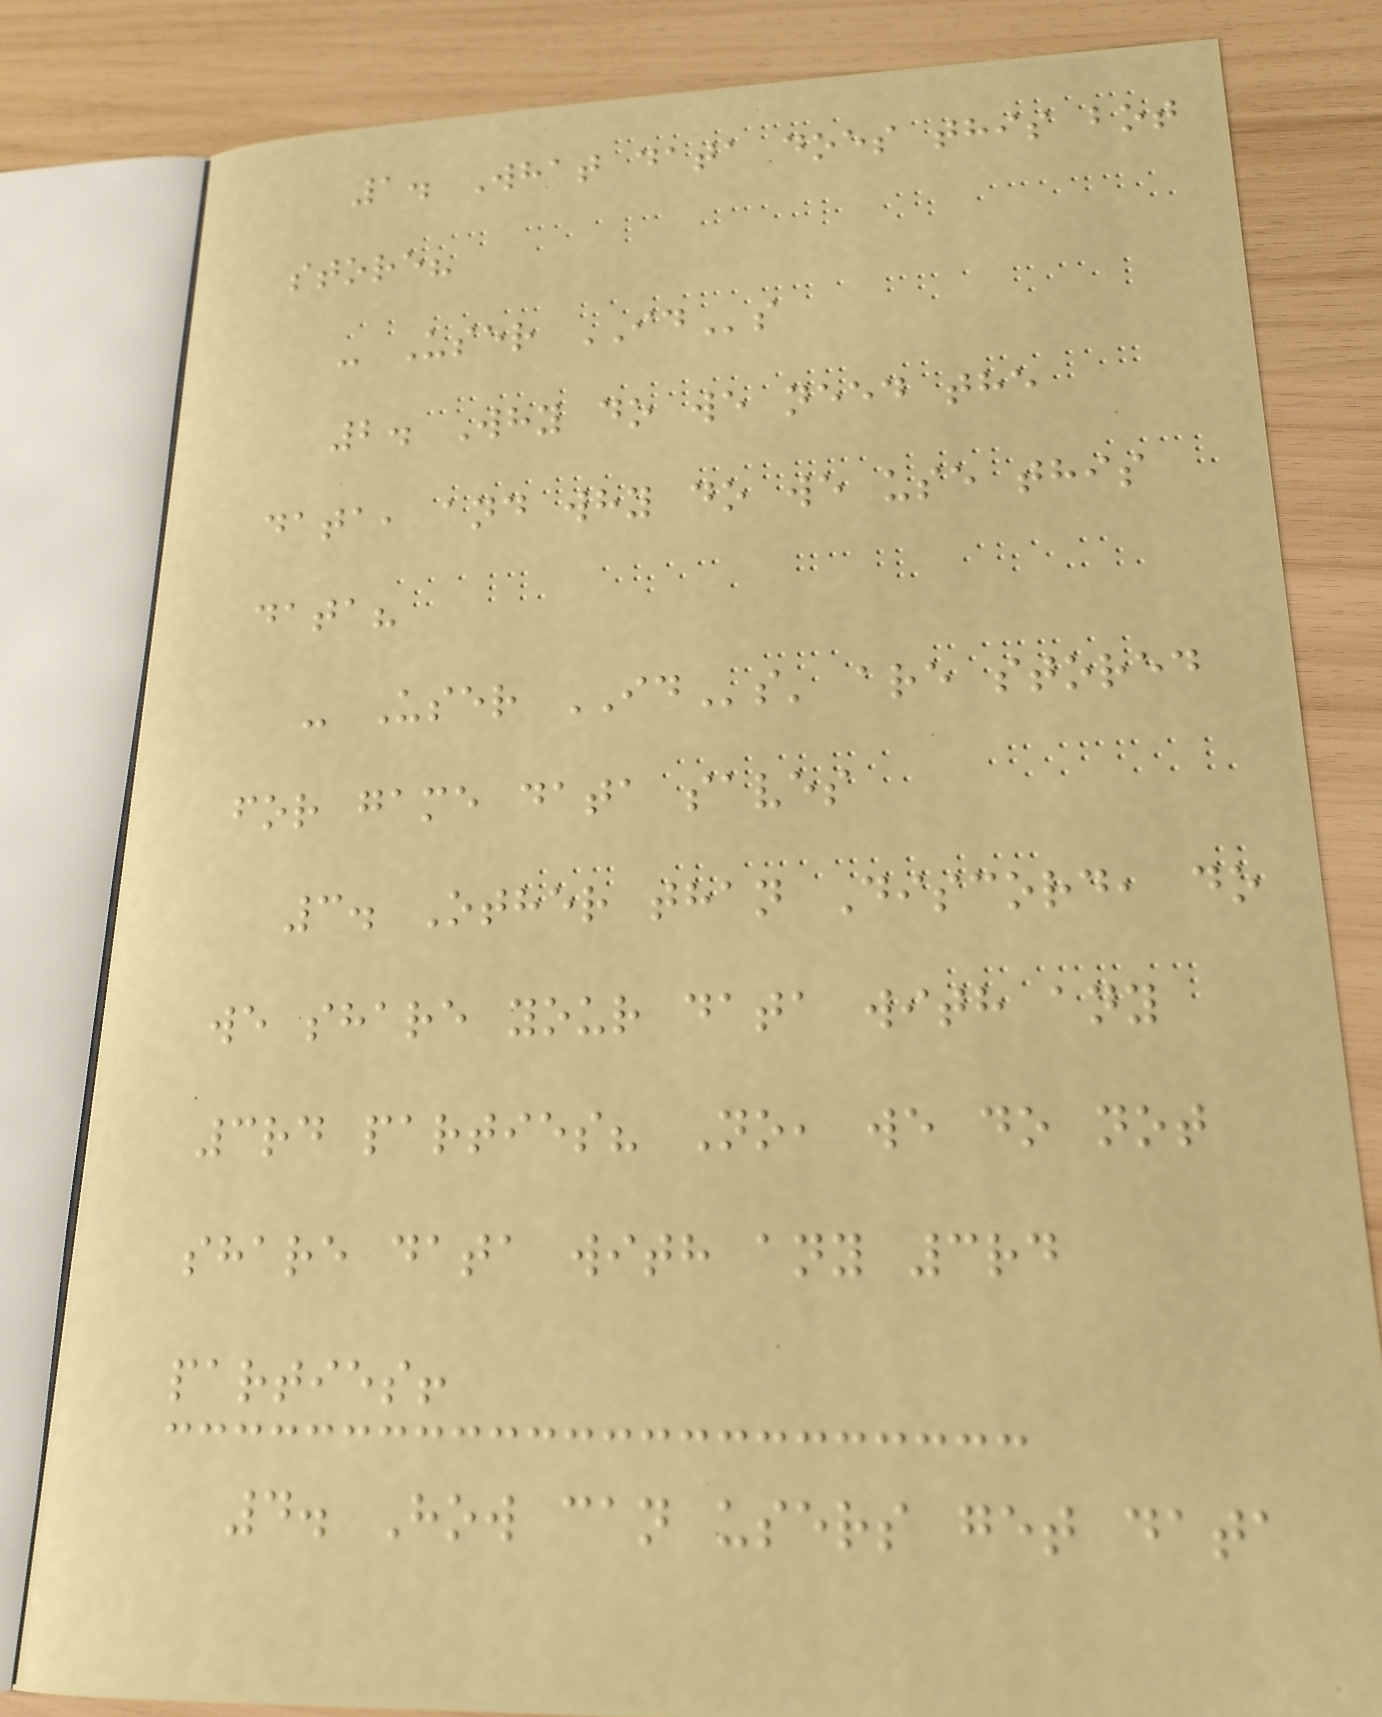1. What data does this bot
store?
- User IDs
2. Why do we need the
data, and why do we use this
data?
- User IDs' are stored
for game data saves
3. Other than Discord, do
we share your data with any
3rd parties? No, we do not
share data with any 3rd
parties!
4. How can users get data
